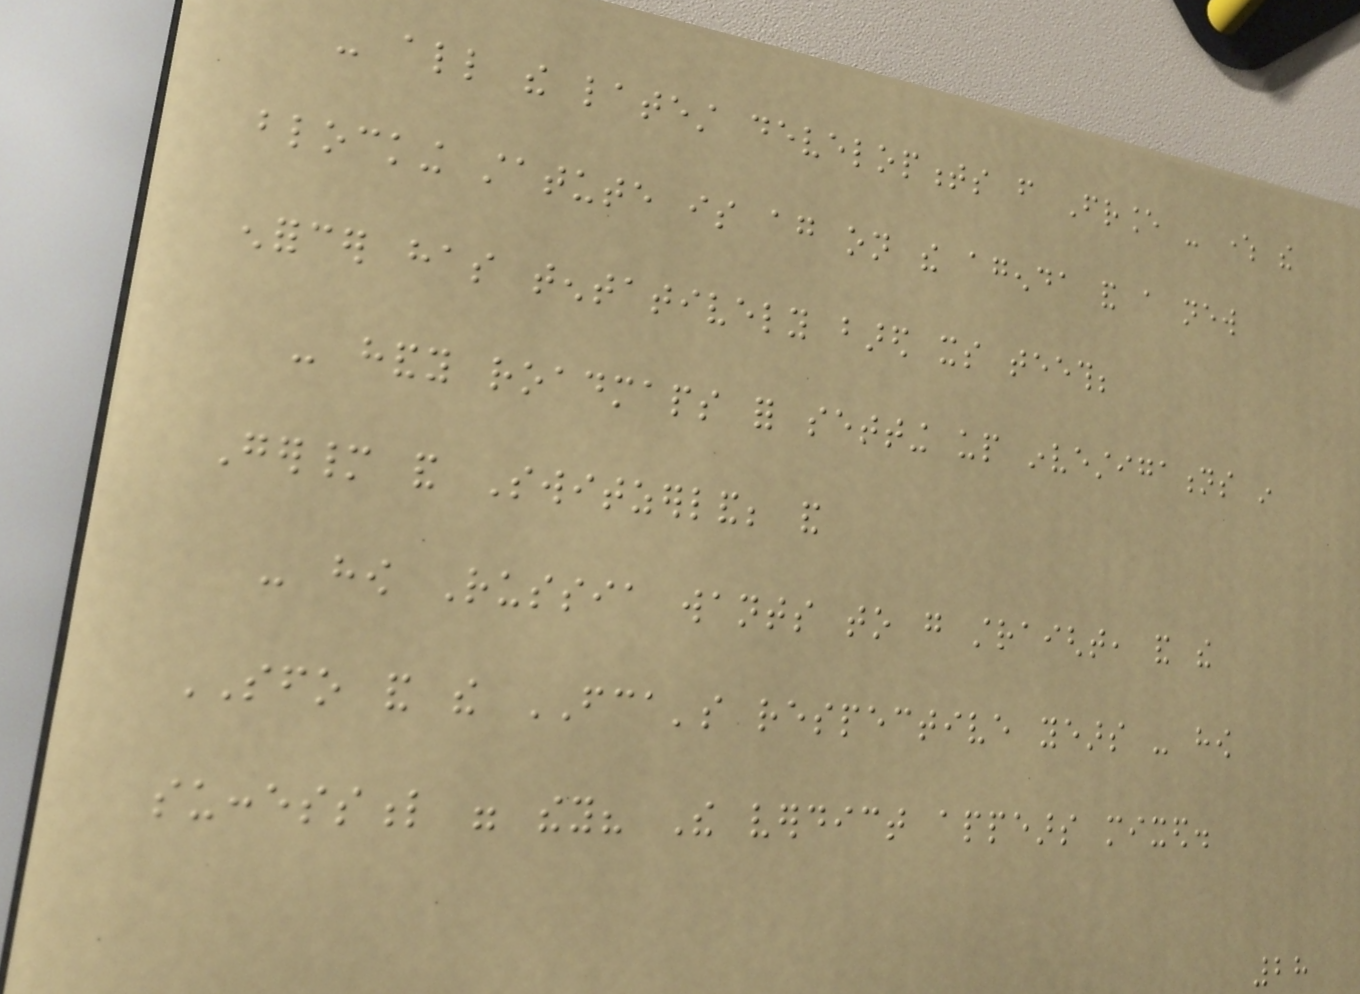- all the latest developments from France - where the
blocking statute is again on the agenda and a new
enforcer has tentatively bared its teeth;
- handy roadmaps for setting up investigations in
Germany and Switzerland; and
- how Russia wants to go straight, and the
SFO and the FCA's respective years - how
successful were they? The verdict appears mixed.
28
